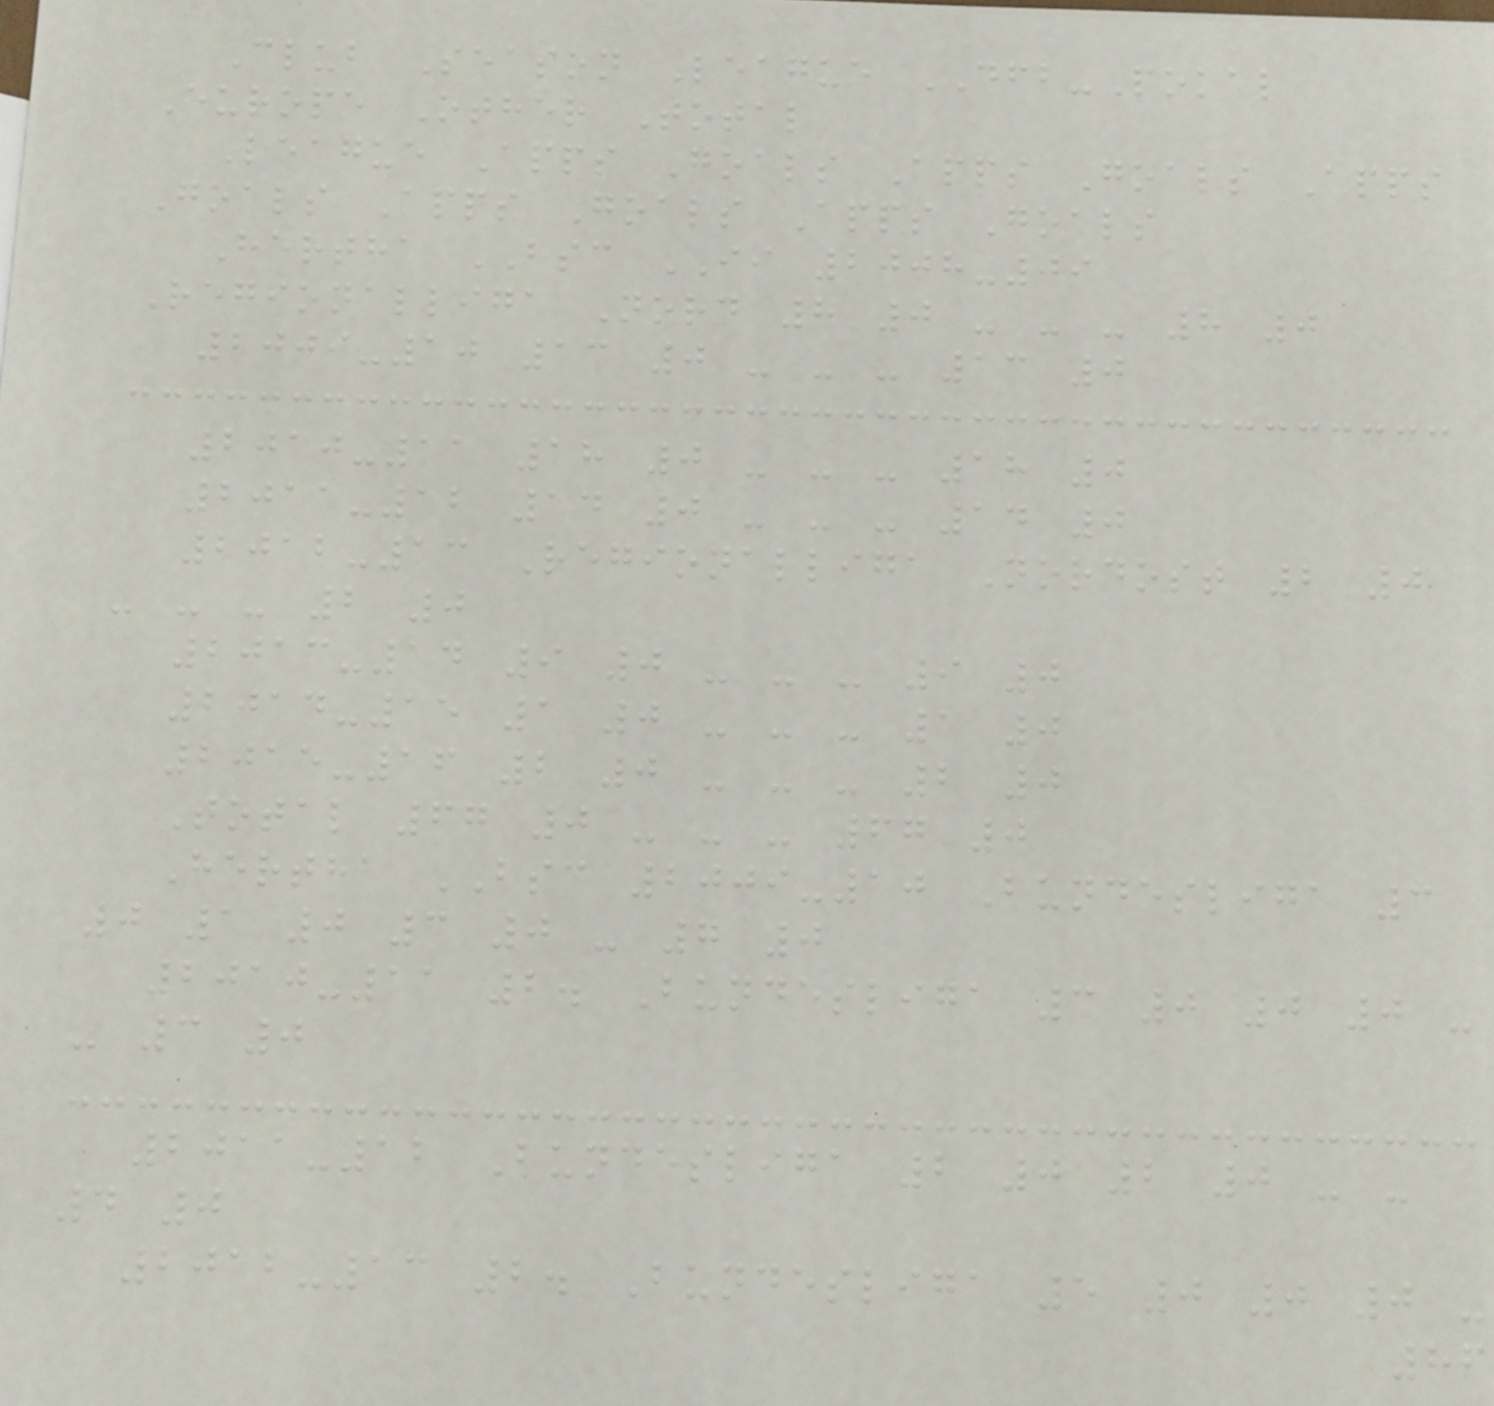Club Season League DFB-Pokal
Europe Other Total
League Apps Goals Apps Goals Apps
Goals Apps Goals Apps Goals
Hertha BSC II 2008-09
Regionalliga Nord 8 0 - - - 8 0
2009-10 13 0 - - - 13 0
2010-11 18 0 - - - 18 0
2011-12 14 0 - - - 14 0
2012-13 Regionalliga Nordost 2 0
- - - 2 0
2013-14 9 0 - - - 9 0
2014-15 1 0 - - - 1 0
2015-16 2 0 - - - 2 0
Total 67 0 - - - 67 0
Hertha BSC 2009-10 Bundesliga 3
0 1 0 3 0 - 7 0
2010-11 2. Bundesliga 3 0 0 0 -
- 3 0
2011-12 Bundesliga 2 0 2 0 - -
4 0
2012-13 2. Bundesliga 5 0 0 0 -
86
